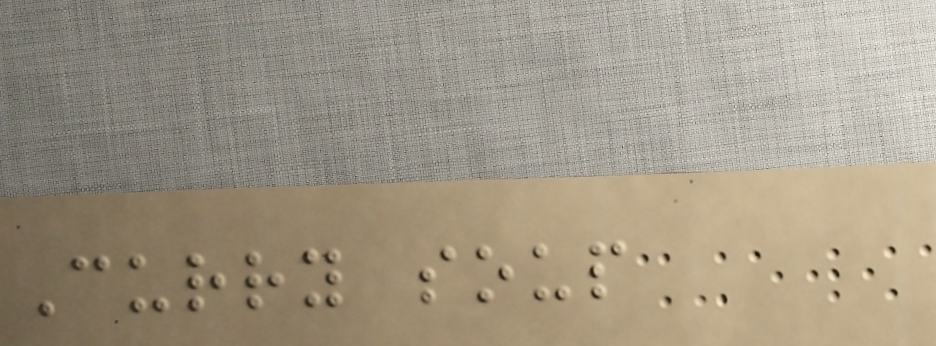Curry soup
